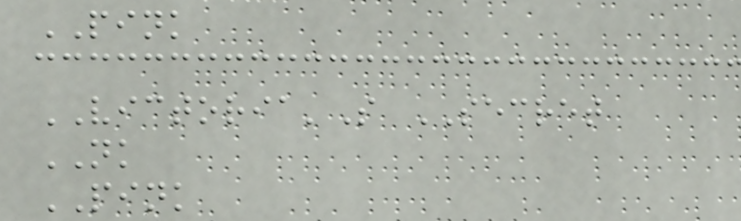PINK
VICTORIA'S SECRET
NK
PINK
